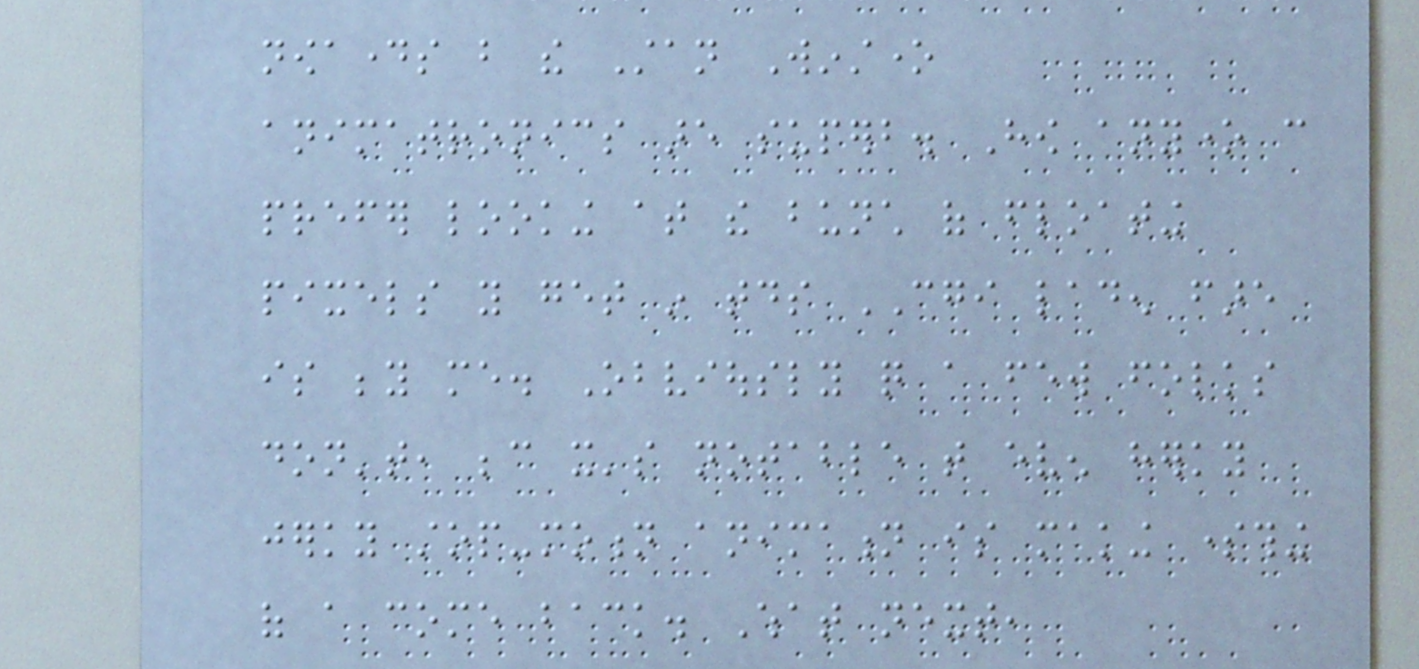nowadays but the Stan Winstone
animatronics are superb. How anyone can
prefer looking at the bunch of floating
pixels you get in todays CGI laden fare
is beyond me. Obviously quite a few folks
don't, because it's notable that even herky
jerky stop-motion animation is making something
of a come back. What next,
